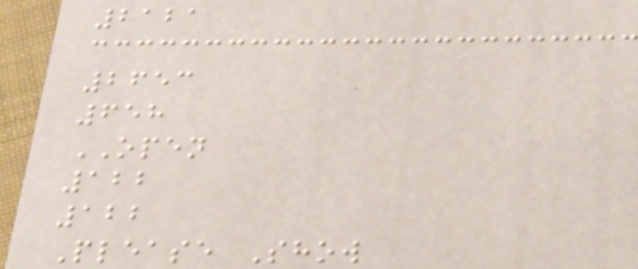2121
2653
658
OPEN
122
122
Please Show
